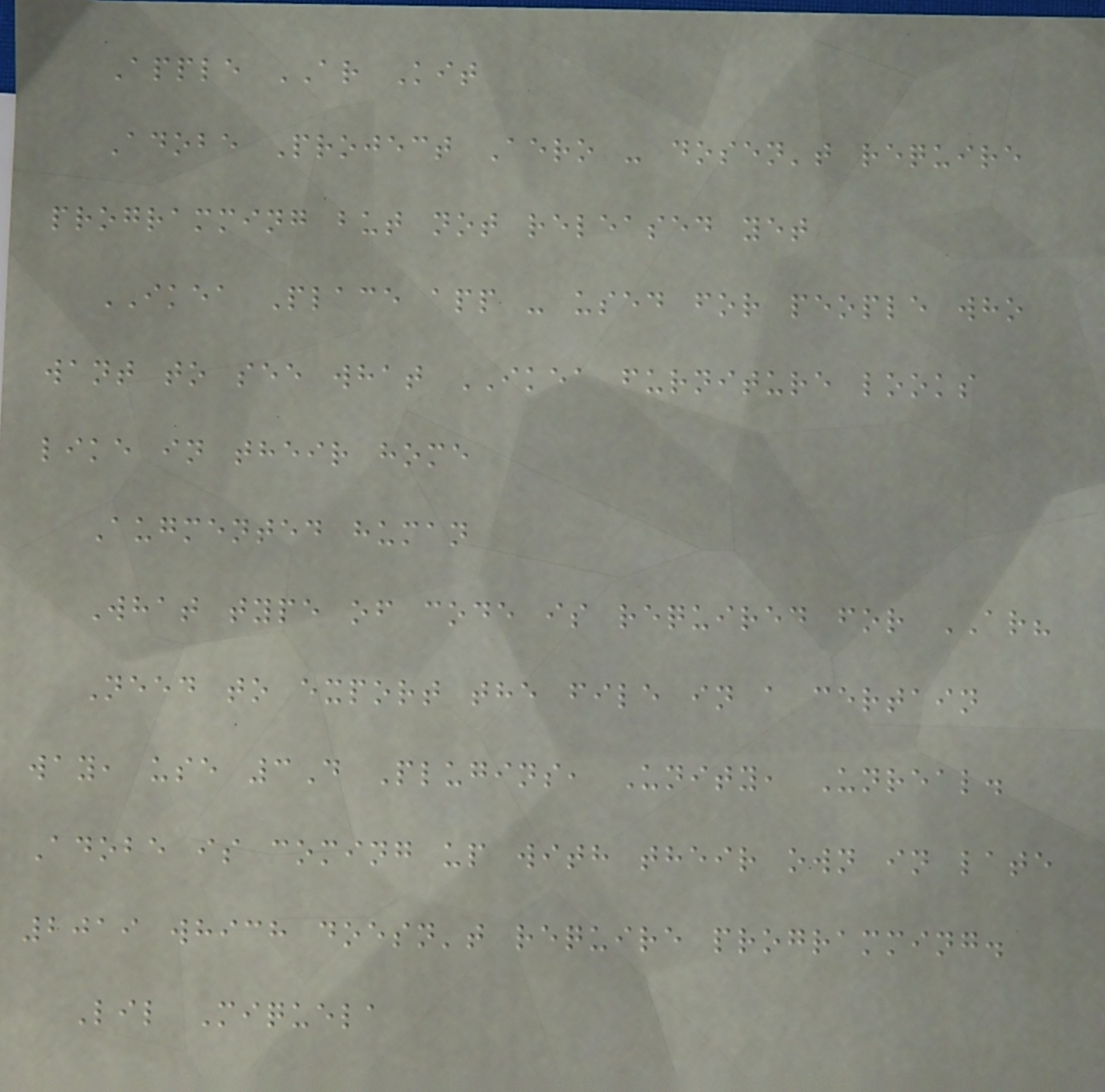Apple AR Kit
Adobe Project Aero - dosen't require
programming but not released yet
IKEA Place app - used for people who
want to see what IKEA furniture looks
like in their home
Augmented human
What type of code is required for AR?
Need to export the file in a certain
way, use 3D Plugins, Unity, Unreal.
Adobe is coming up with their own in late
2019 which doesn't require programming.
Lil Miquela
